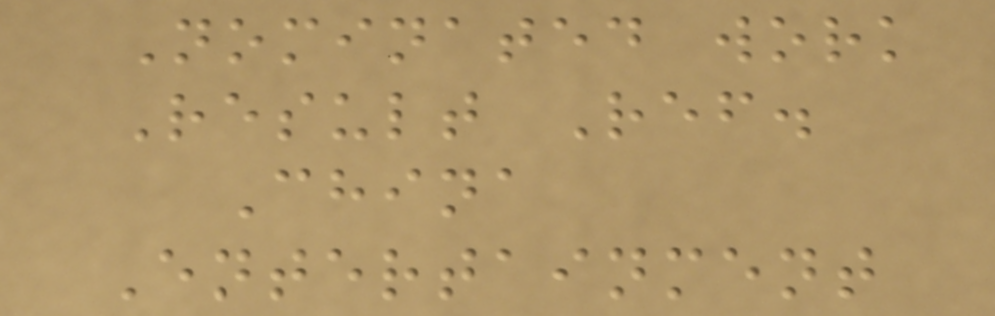Nominated work
Result Ref.
China
Entertainment
